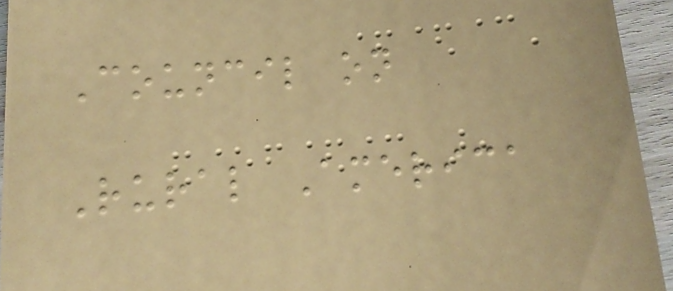Council on
Rural America
